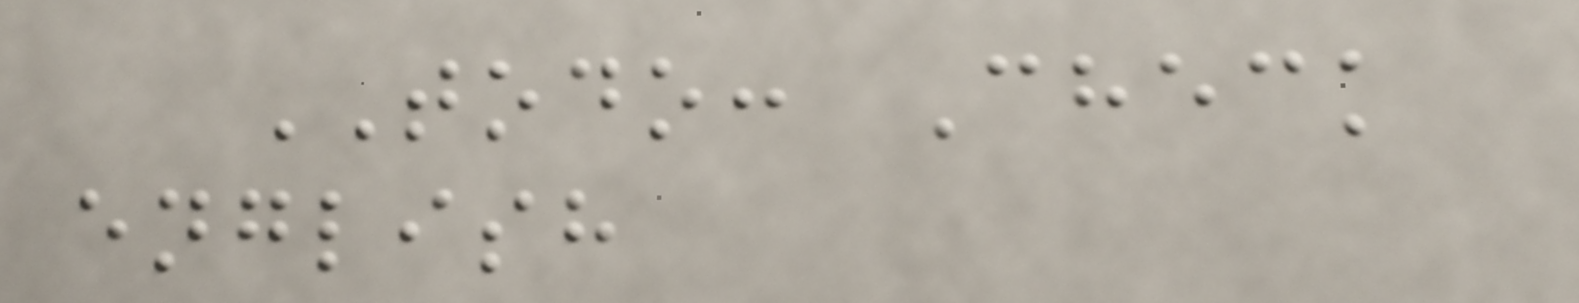TODO: Check
english
